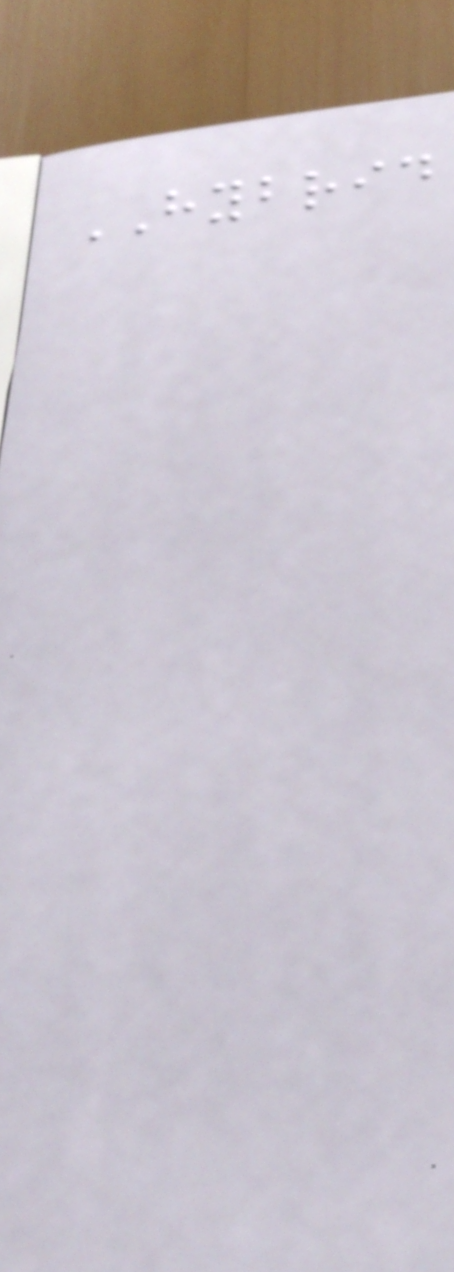HYBRID
